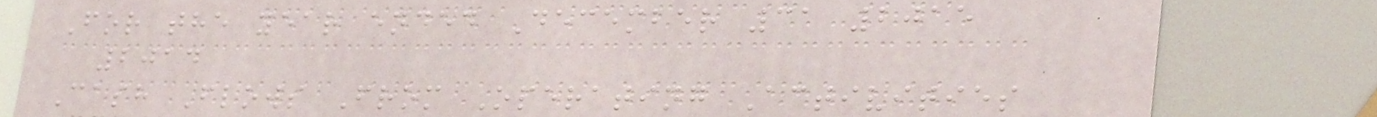For the year ended December 31 2015
2014
Cash Flows From Operating Activities
